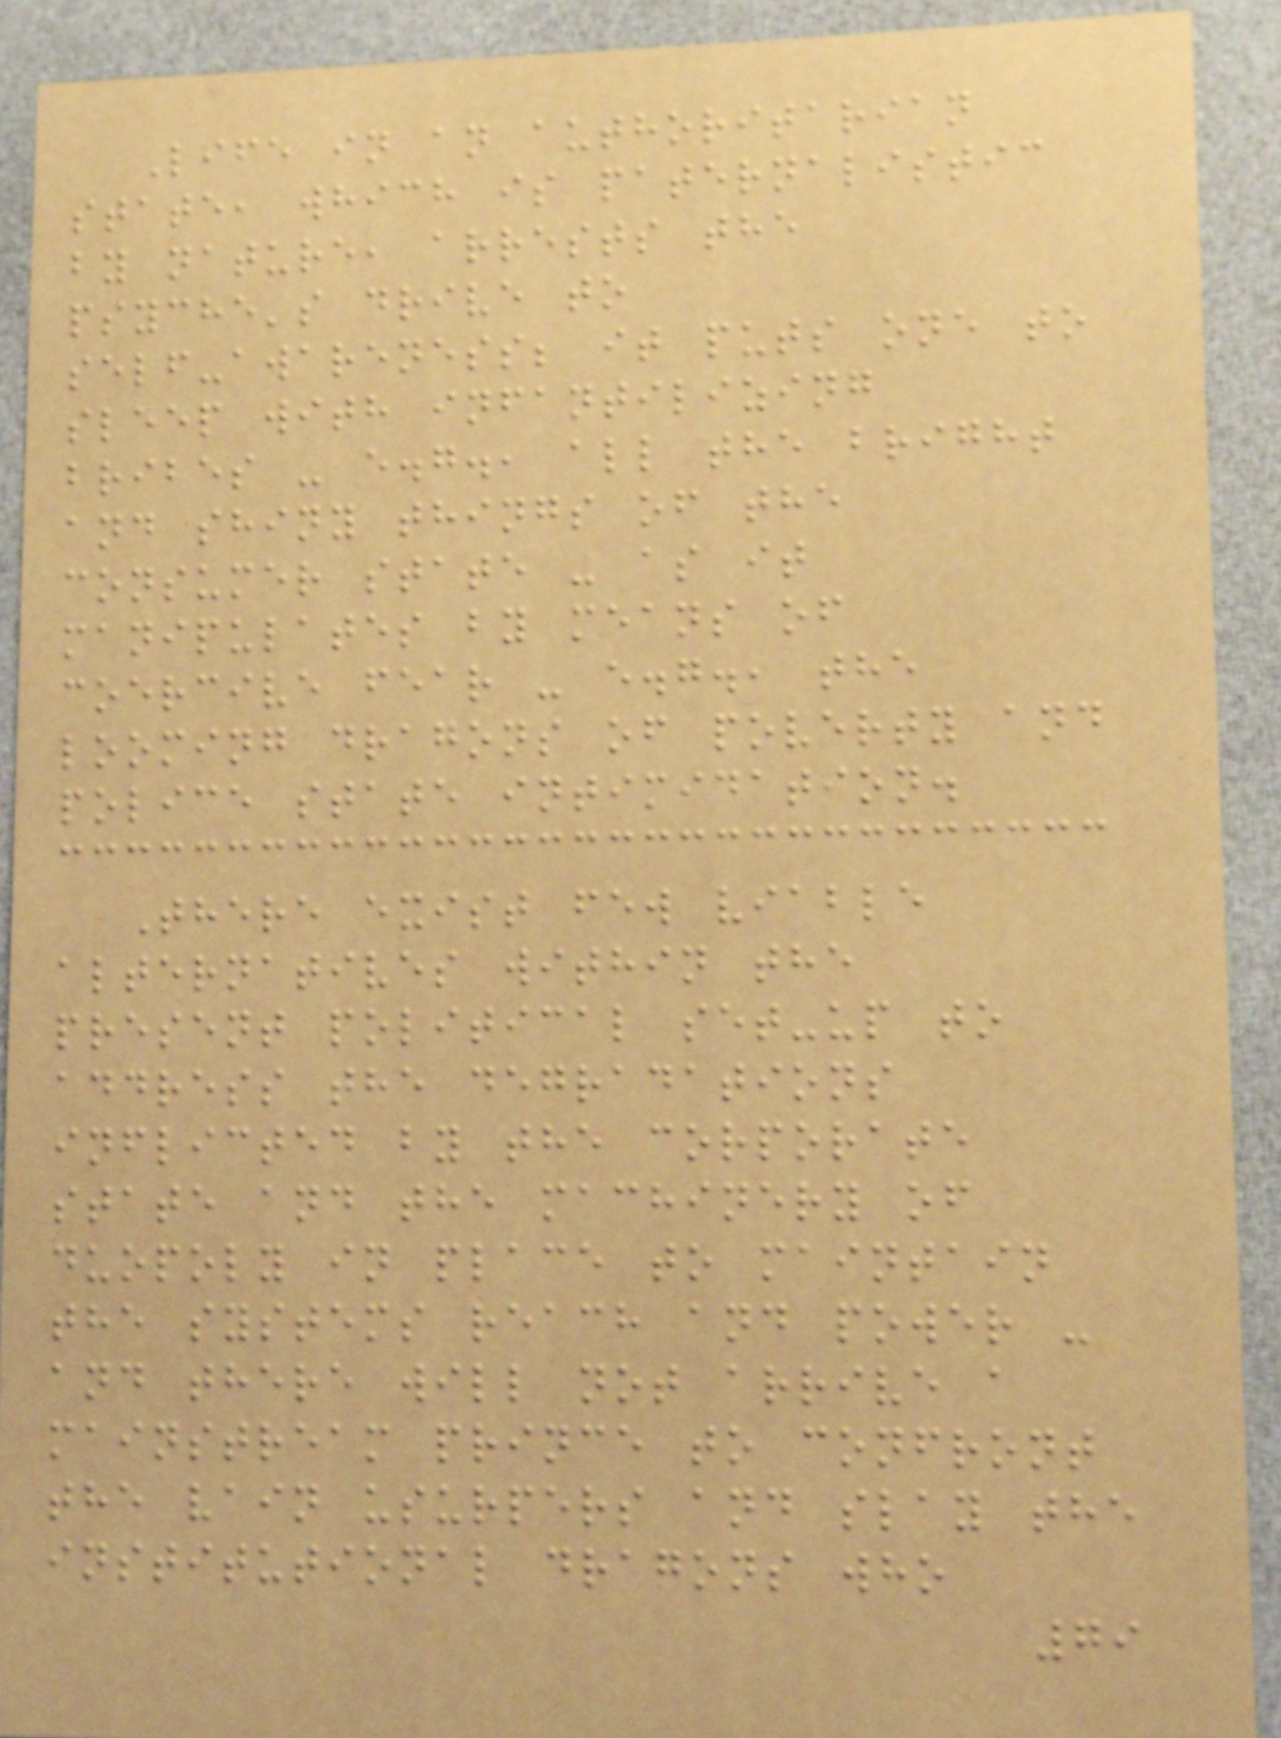Life in an authoritarian
state, which is paternalistic
by nature, arrests the
psyche's drive to
self-awareness; it puts one to
sleep with infantilizing
bribes - e.g., all the bright
and shiny things of the
consumer state - as it
manipulates by means of
coercive fear - e.g., the
looming dragons of poverty and
police state intimidation.
There exist few viable
alternatives within the
present political set-up to
address the degradations
inflicted by the corporate
state and the machinery of
duopoly in place to maintain
the systems reach and power -
and there will not arrive a
mainstream prince to confront
the vain usurpers and slay the
institutional dragons who
79
